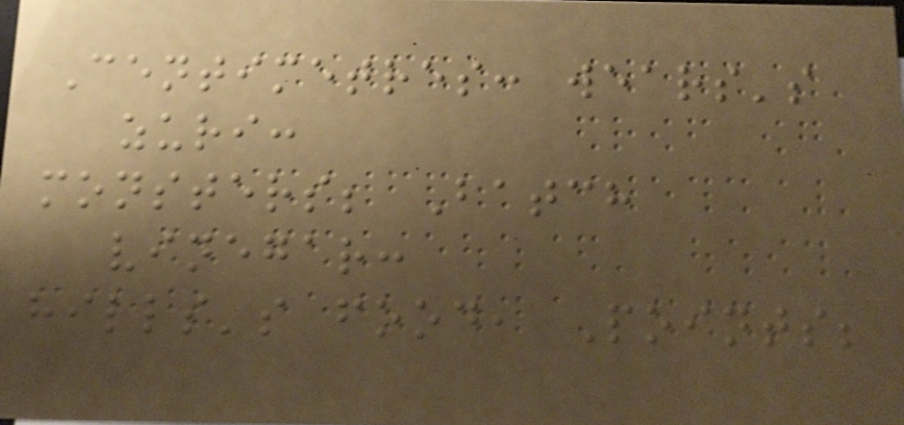Centimetres: wears's
zuri:
monsters; Batch
vinegar:
hills's food, Points;
